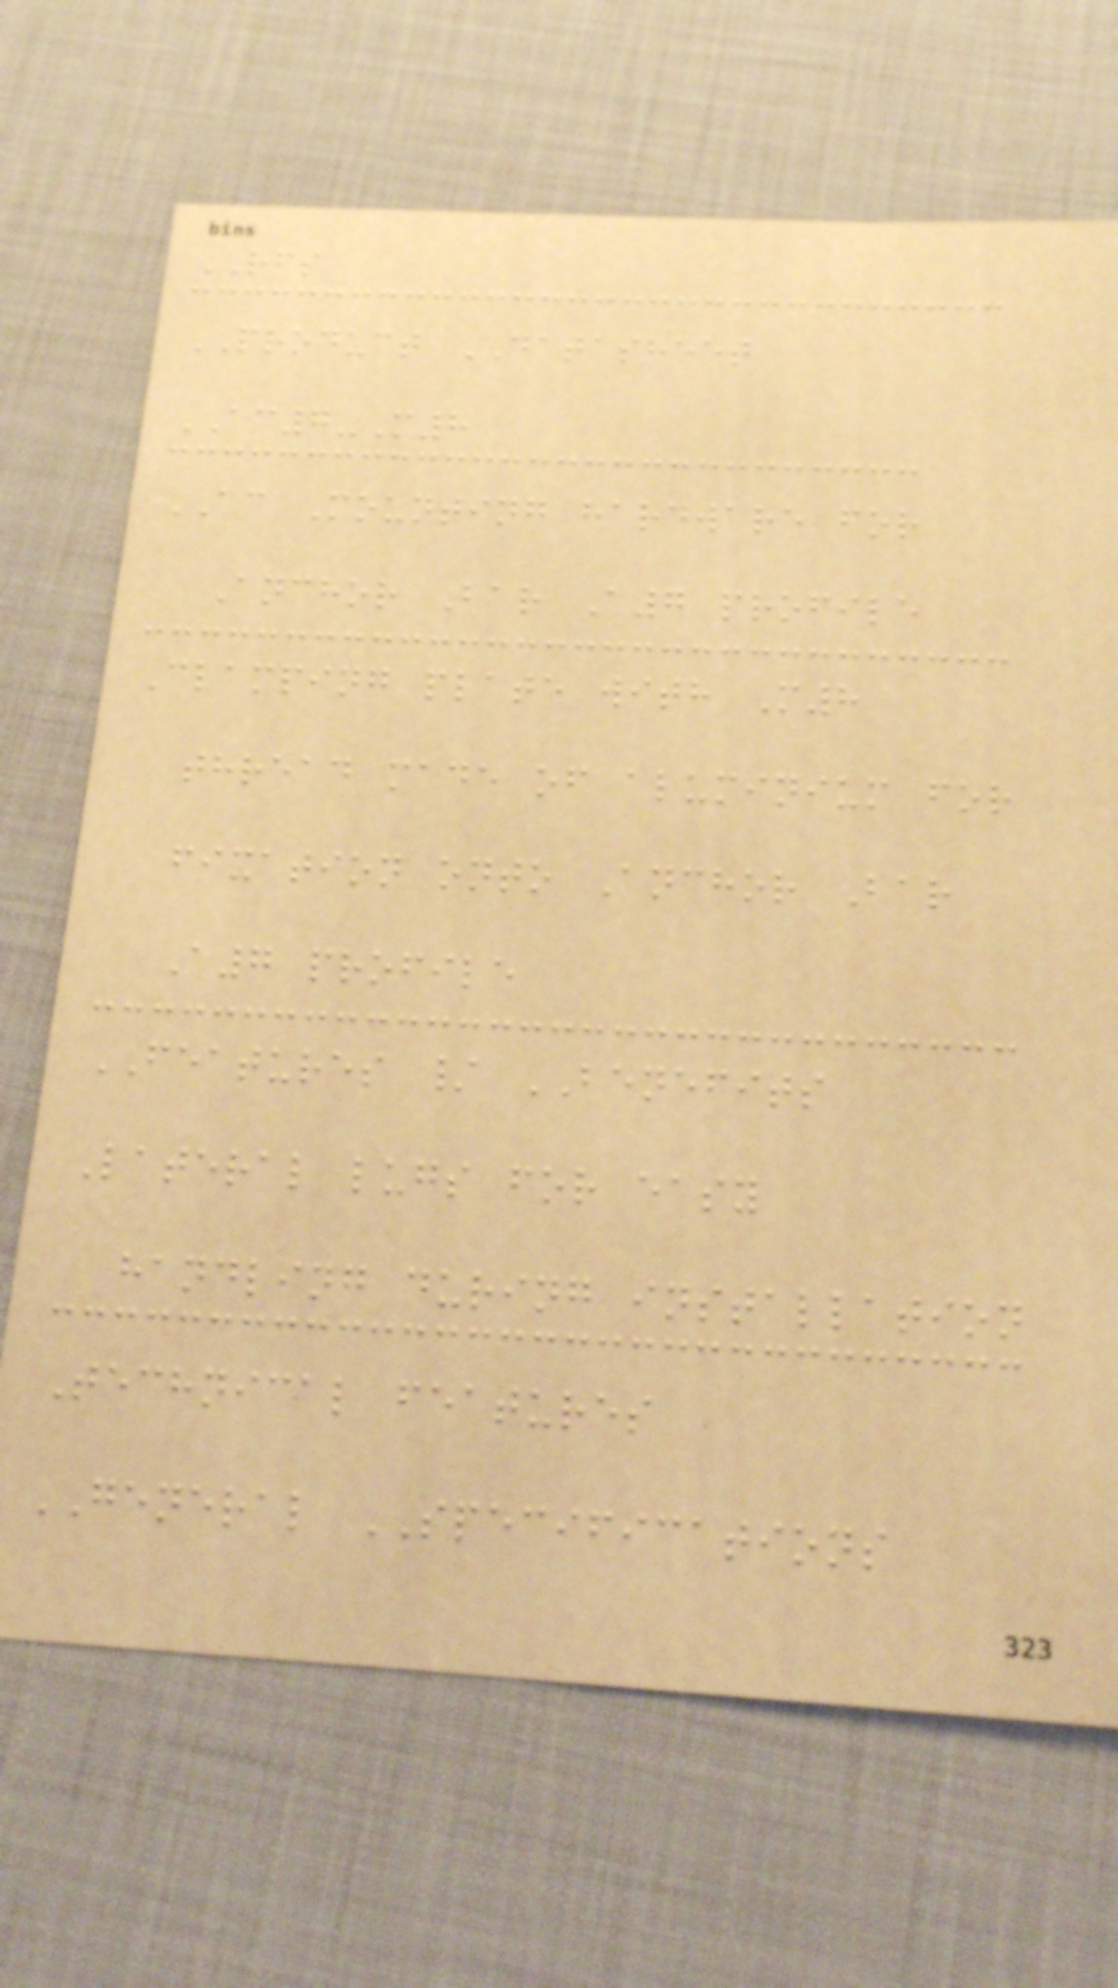RFS
PRODUCT DATASHEET
AC7-M8
AC Mounting hardware for
Anchor Bar A7 profile
Clamping plate with M8
thread made of aluminium for
fixation onto Anchor Bar
A7 profile
FEATURES / BENEFITS
Lateral lugs for easy
handling during installation
Technical features
GENERAL SPECIFICATIONS
